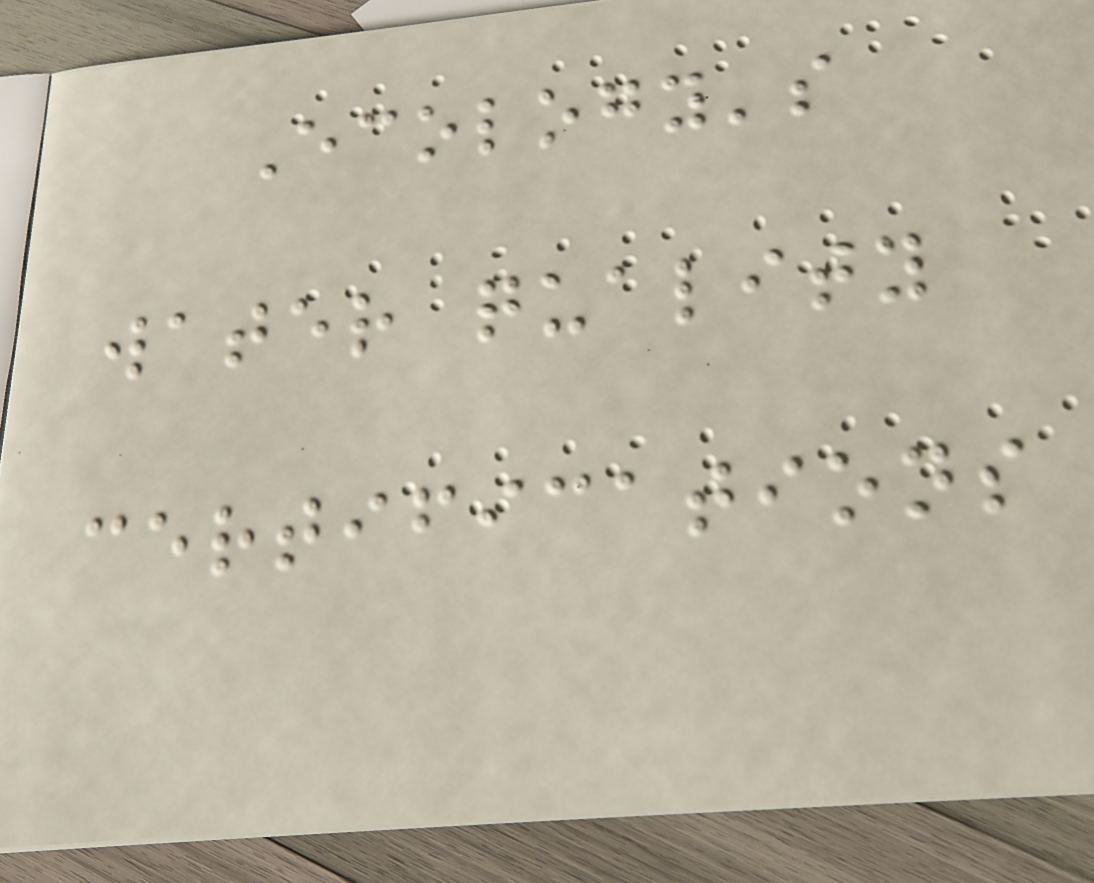Ecology's
water quality
certifications
